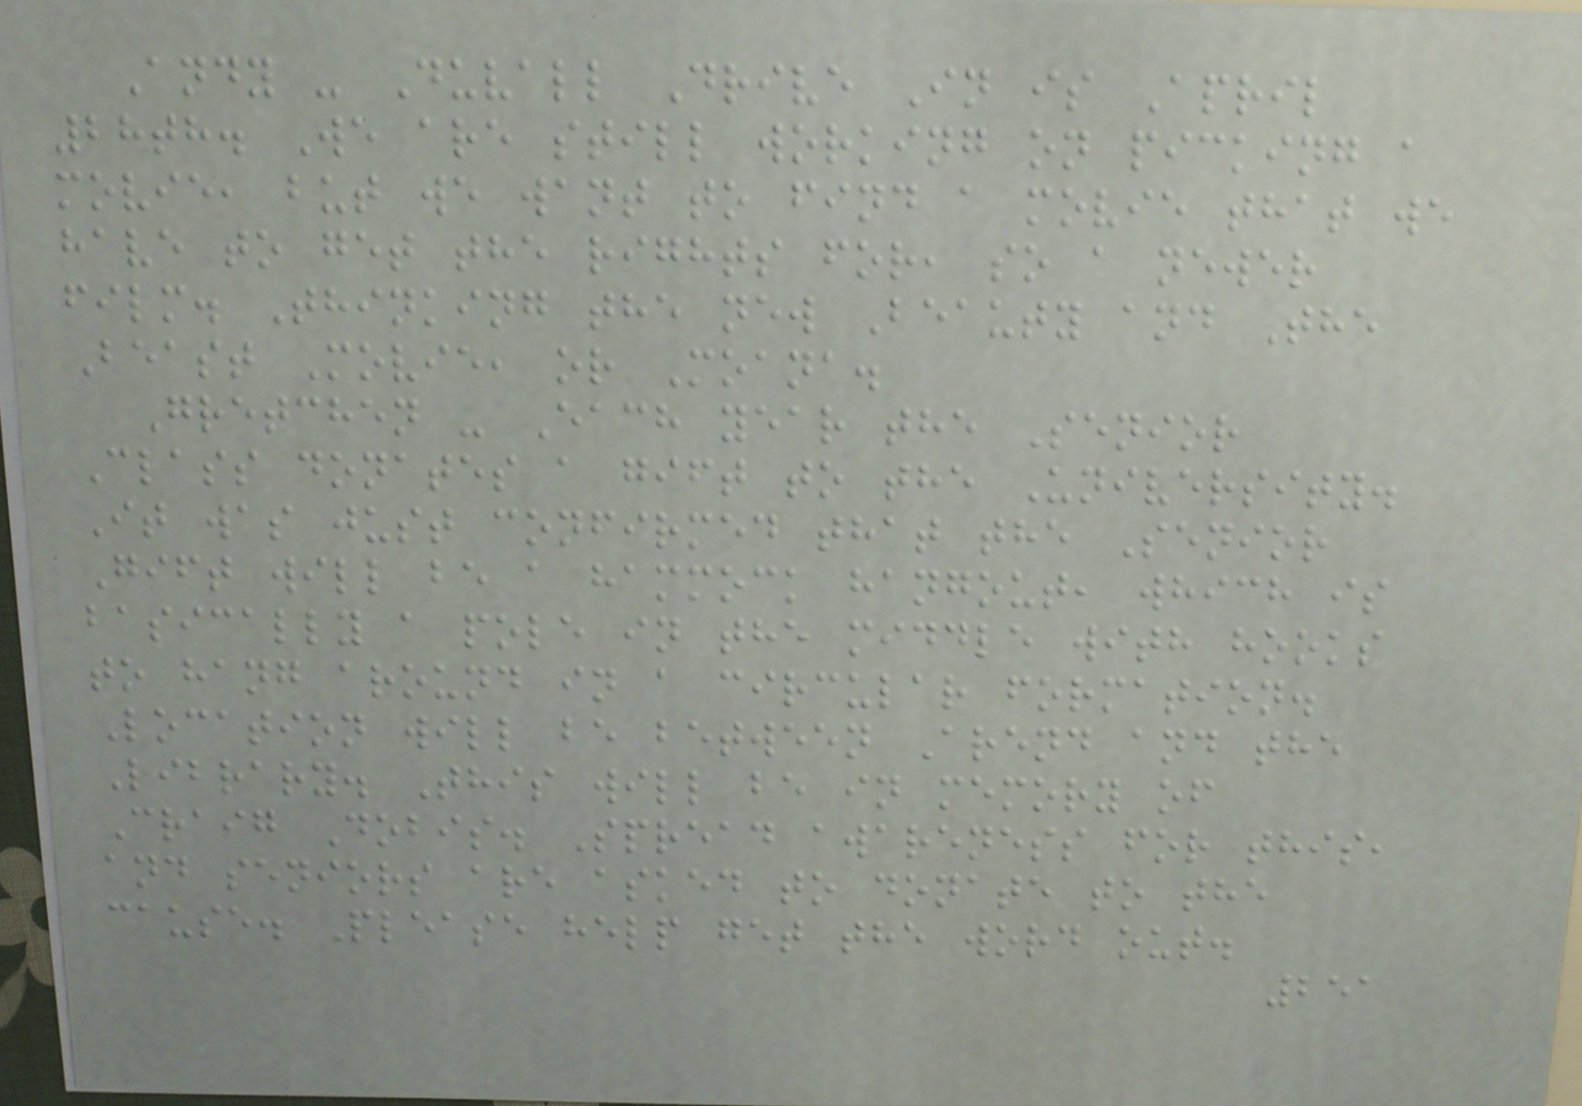Andy - Duvall Drive In is April
28th. We are still working on picking a
movie, but we want to find a movie that we
have to get the rights for, so a newer
film. Thinking the new Beauty and The
Beast Movie, or Moana.
Gretchen - Each year the Senior
Class donates a gift to the University.
It was just confirmed that the Senior
Gift will be a hammock hangout, which is
basically a pole in the middle with hooks
to hang around in a circular formation.
Location will be between Arend and the
Library. This will be in memory of
Craig Dobis. Spread awareness for this,
and seniors are asked to donate to the
cause. Please help get the word out.
251
